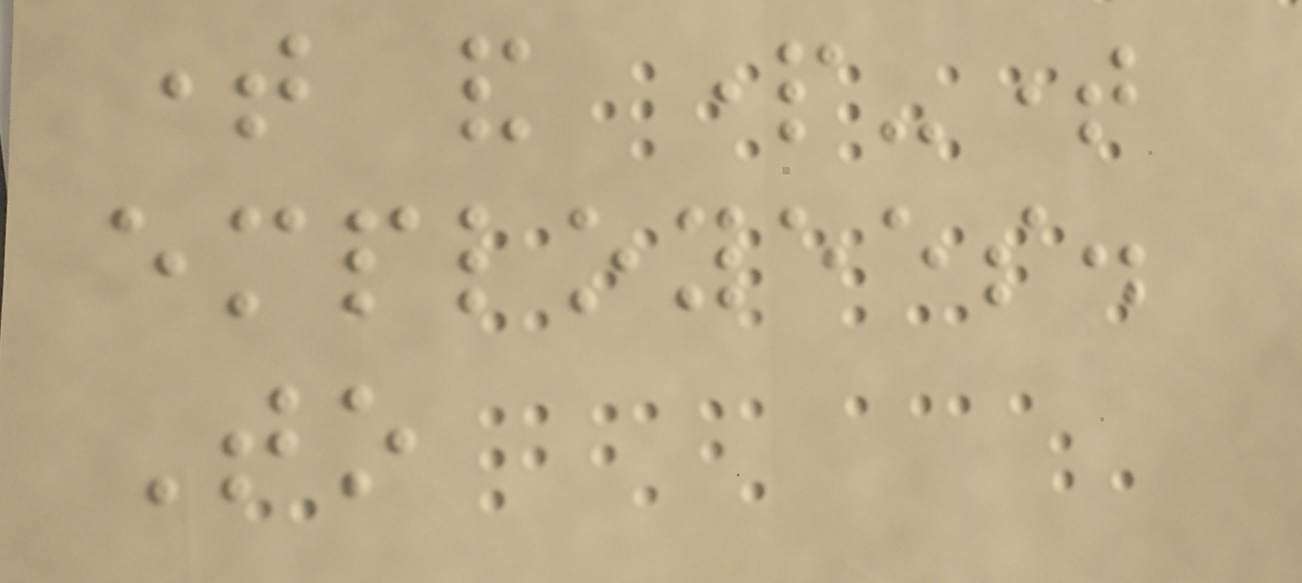time and part-time
employees.
To
